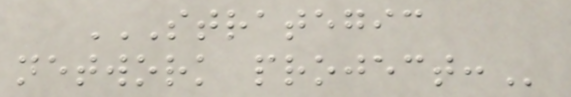STRATEGIC
NETWORK PROJECT:
